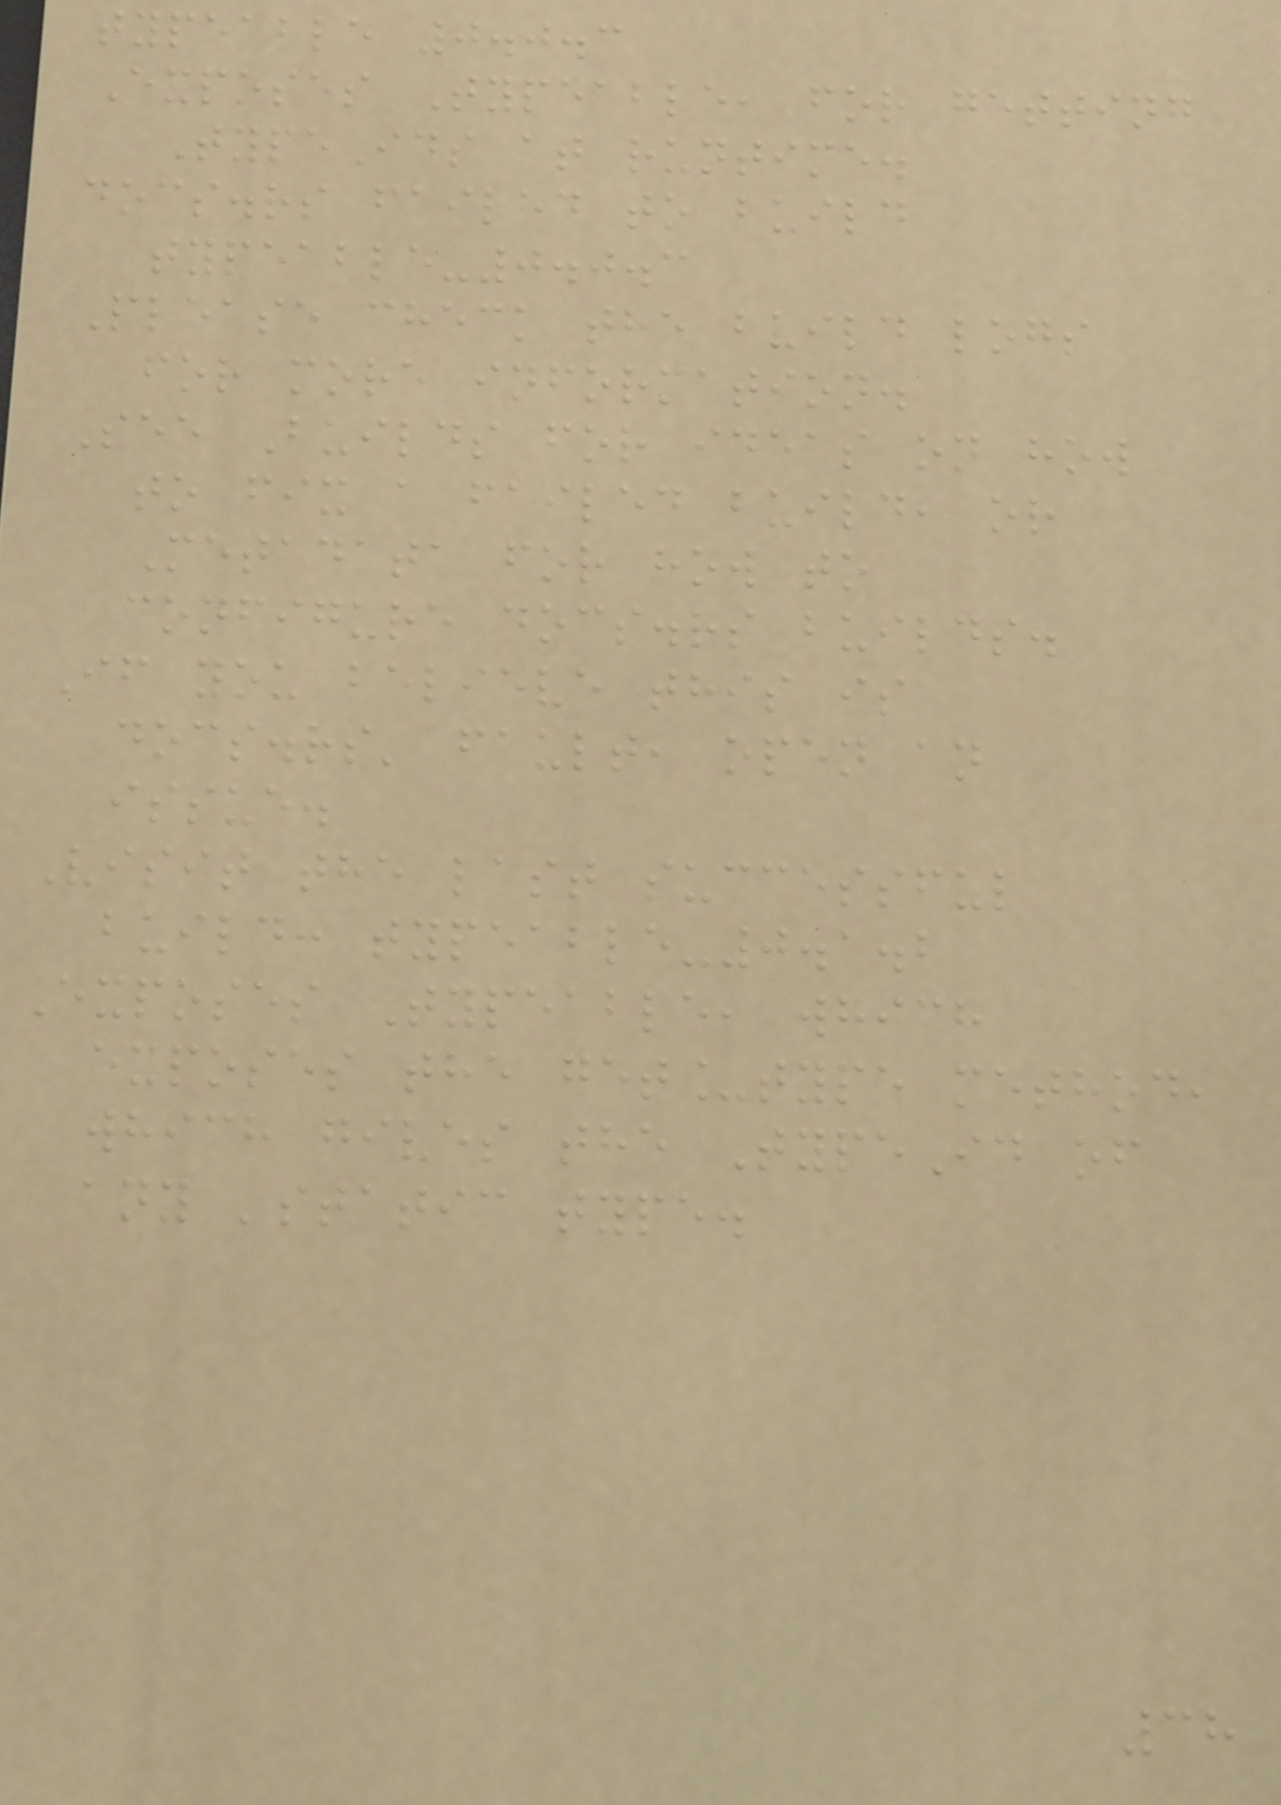typeable 0.0.3
Exposes Typeable, for getting
TypeIds at runtime.
docs.rs failed to build
typeable-0.0.3
Please check the build logs
for more information.
See Builds for ideas on how
to fix a failed build, or
Metadata for how to
configure docs.rs builds.
If you believe this is
docs.rs' fault, open an
issue.
Visit the last successful
build: typeable-0.1.2
Exposes Typeable, which
exposes the get_type method,
which gives the TypeId of
any 'static type.
38
